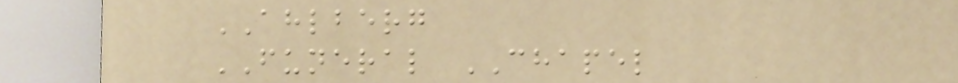AHLBERG
FUNERAL CHAPEL
